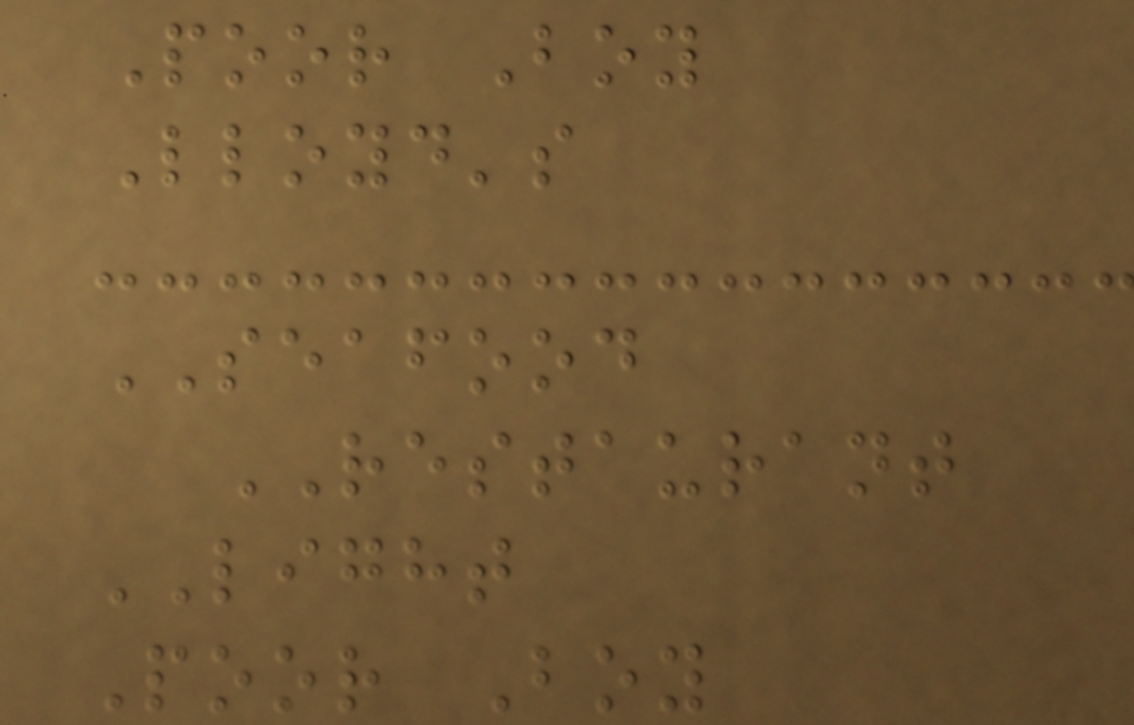Poor Boy
Lloyd's
SEAFOOD
RESTAURANT
LIGHT
Poor Boy
